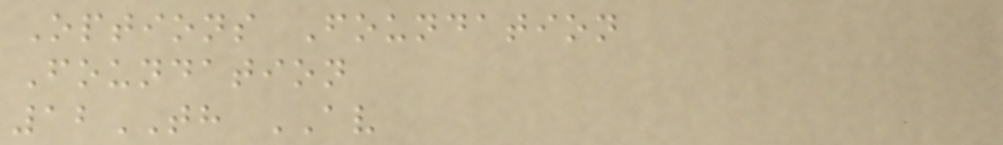Options Foundation
Foundation
12TH AV
